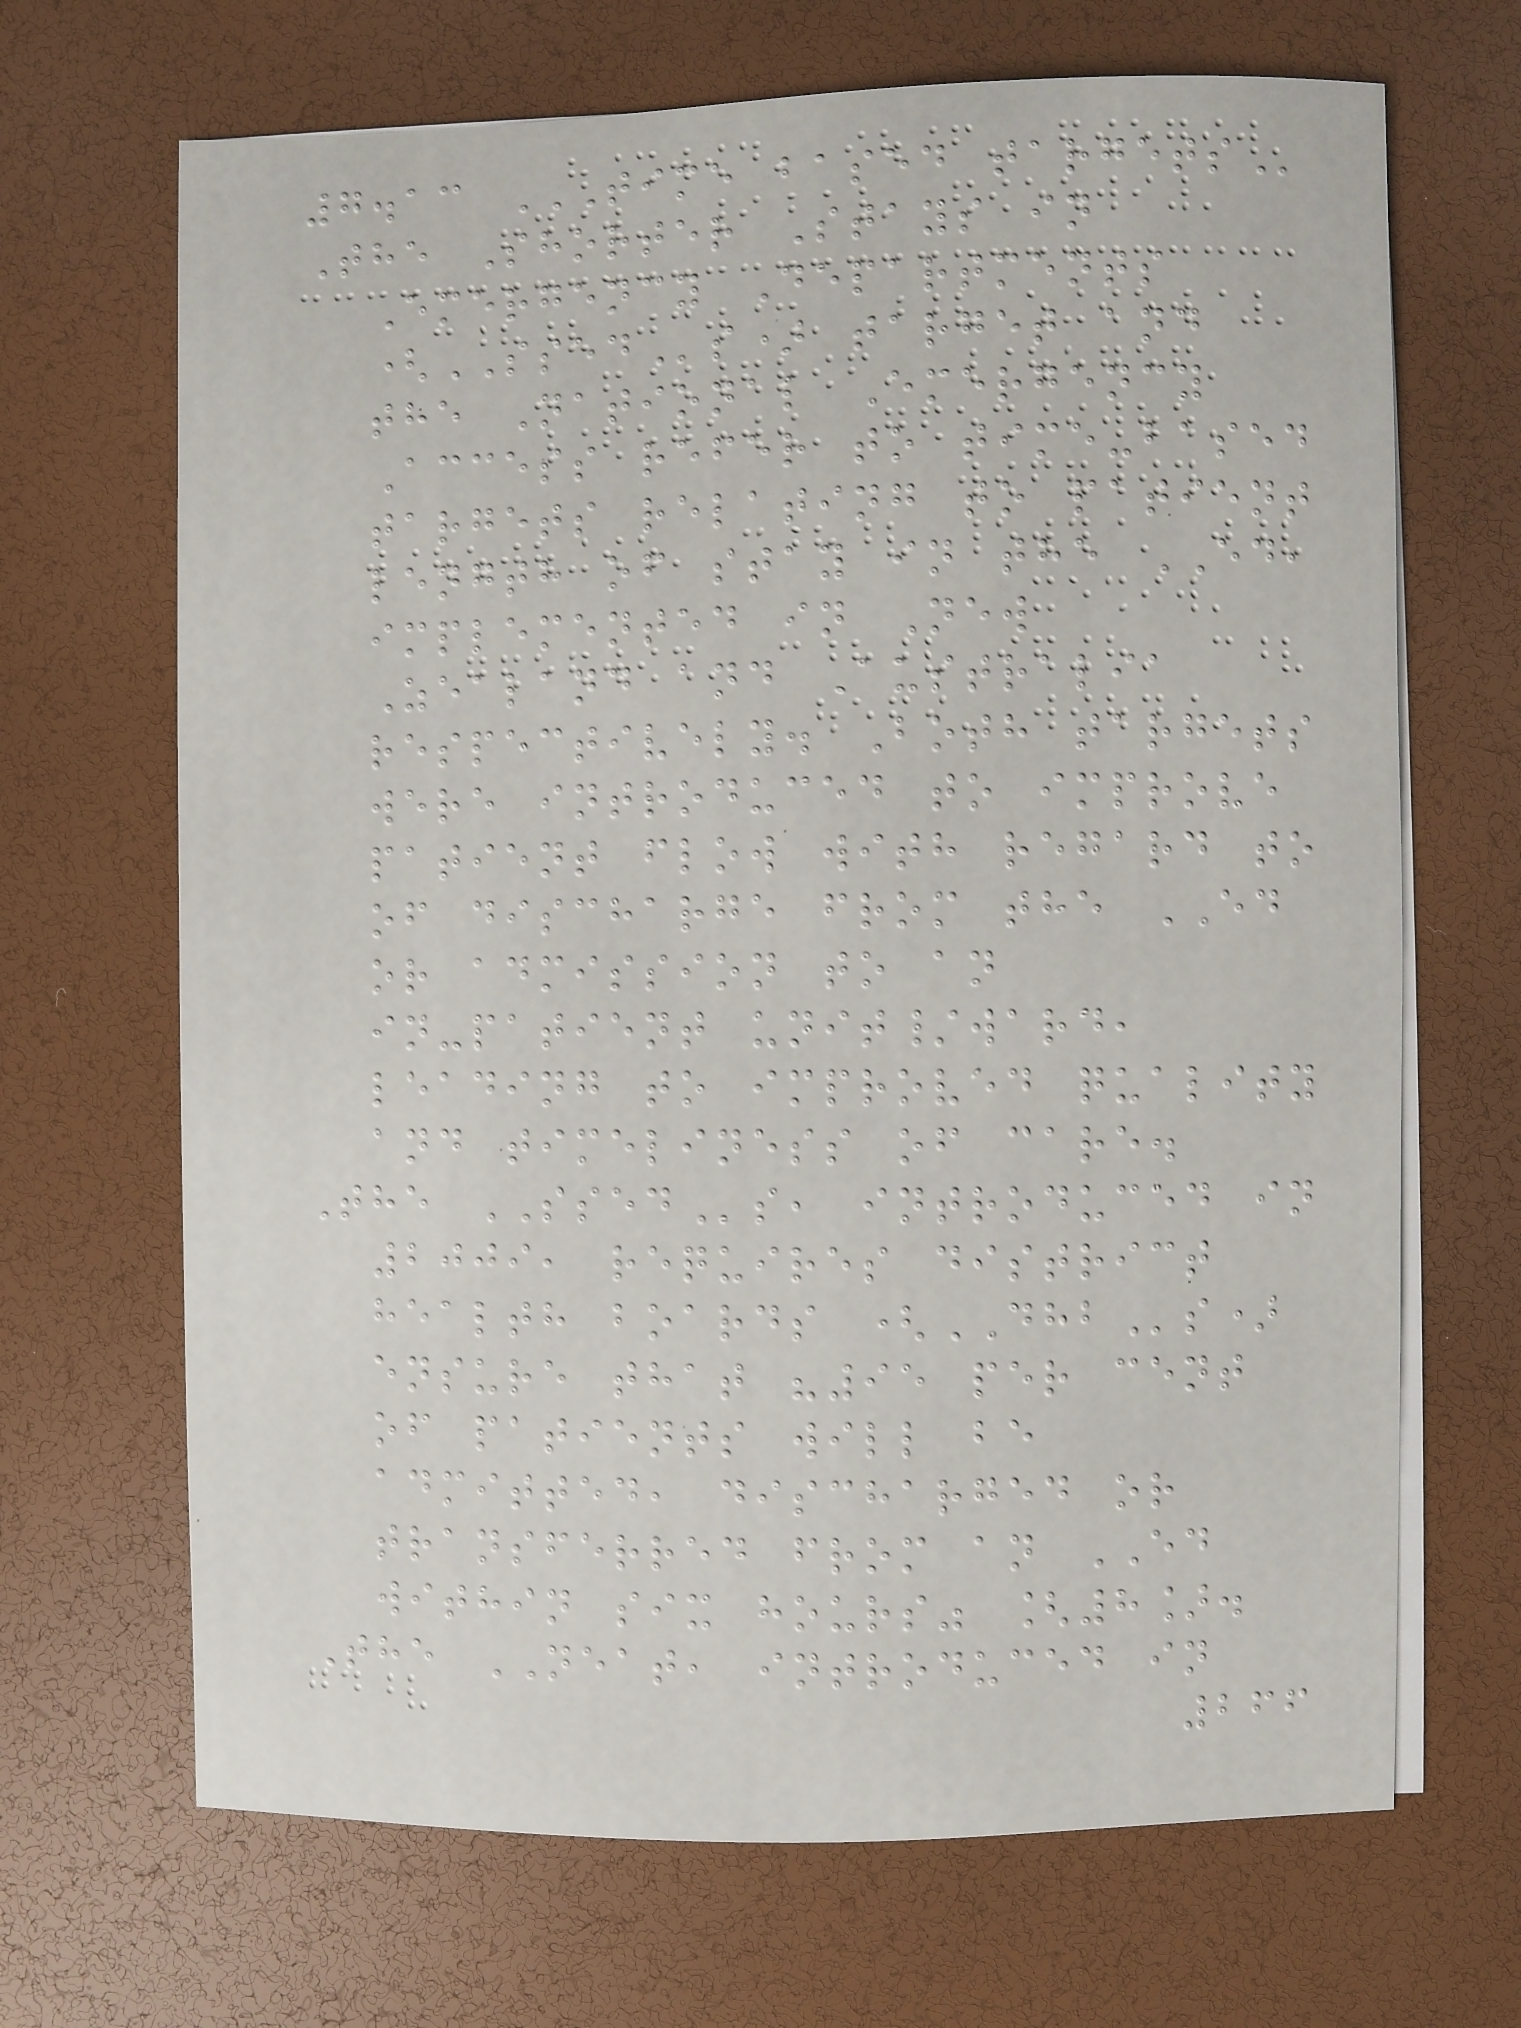7.13 TIME BASED TARGETS
The Shorter Stays in
Emergency Departments
(SSEDs) target and
the National Emergency
Access refer to time-based
targets relating to patient
length of stay in the ED,
implemented in New
Zealand and Australia
respectively. Both targets
were introduced to improve
patient flow with regard to
of discharge from the ED
or admission to an
in-patient unit/ward,
leading to improved quality
and timeliness of care.
The SSEDs, introduced in
2009, requires district
health boards (DHBs)
ensure that "95 per cent
of patients will be
admitted, discharged or
transferred from an ED
within six hours" [8].
The NEAT, introduced in
266
